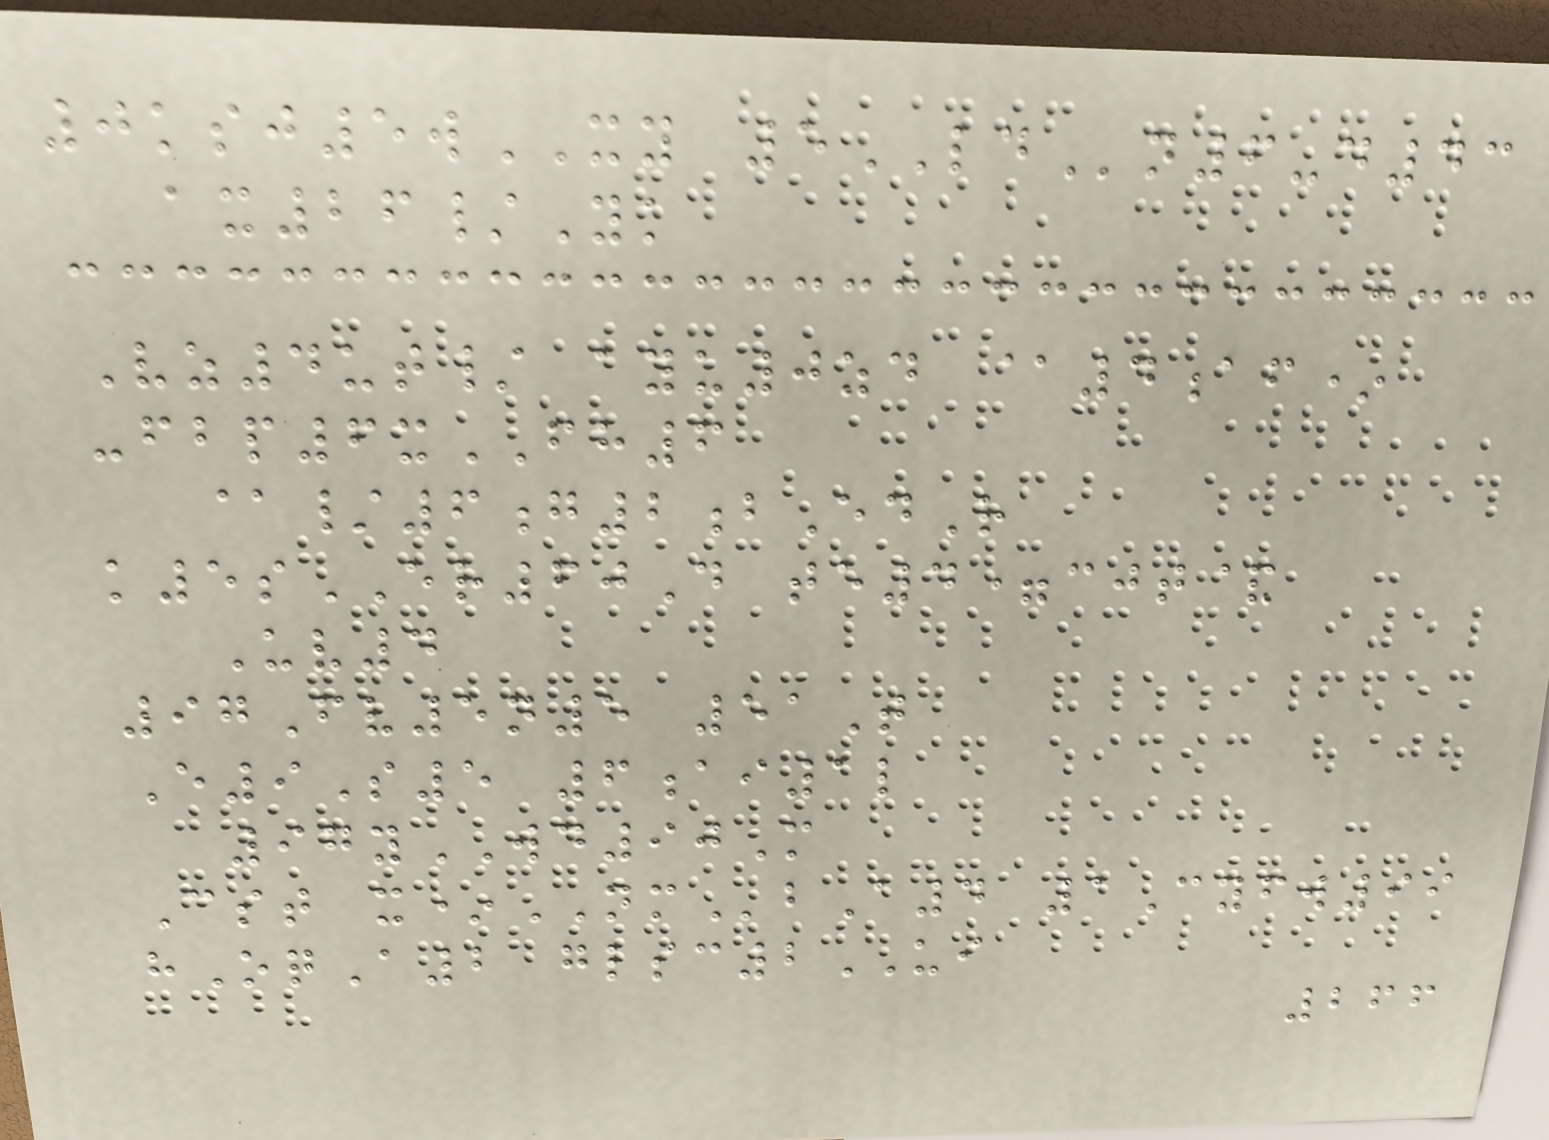0ksj5wXY 5LDn6-d43
ax26/Yk
Vz4ut/ ayu0zd @4af*
-fbp6xFH6
@/6g2bEdR
k5sER60D te4=cjt&
Uv4
97Fv5n5 51T
E9S5 6ai1l
97yWD90M
Cst x*NMbA4 1Cyfw99
hOqA2 glsc2UI
266
